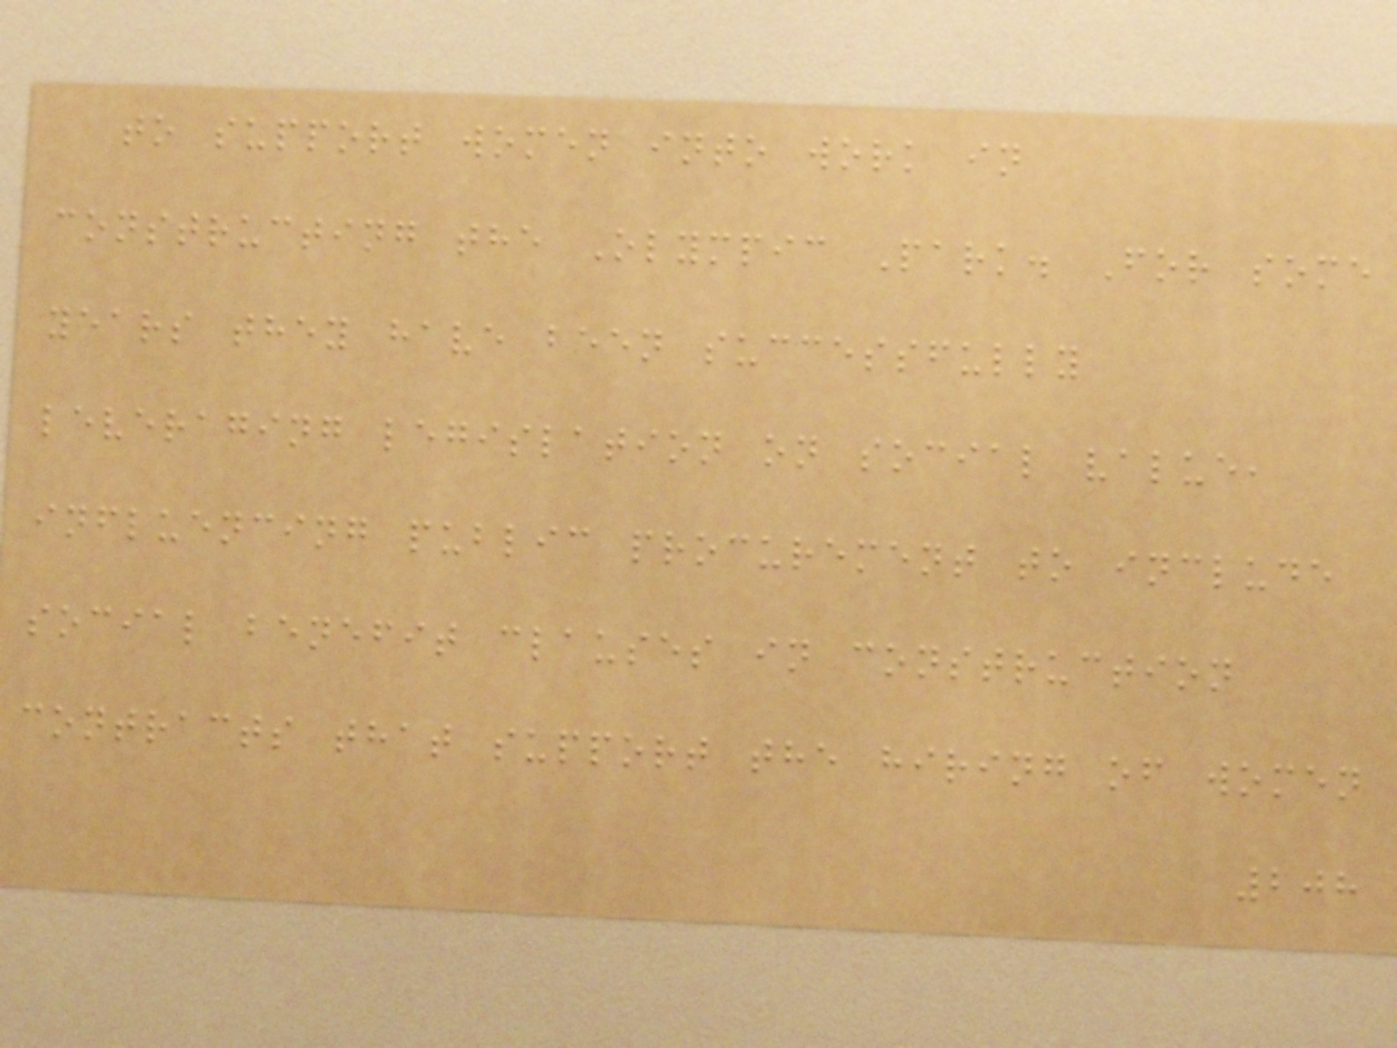to support women into work in
constructing the Olympic Park. For some
years they have been successfully
leveraging legislation on social value,
influencing public procurement to include
social benefit clauses in construction
contracts that support the hiring of women
208
